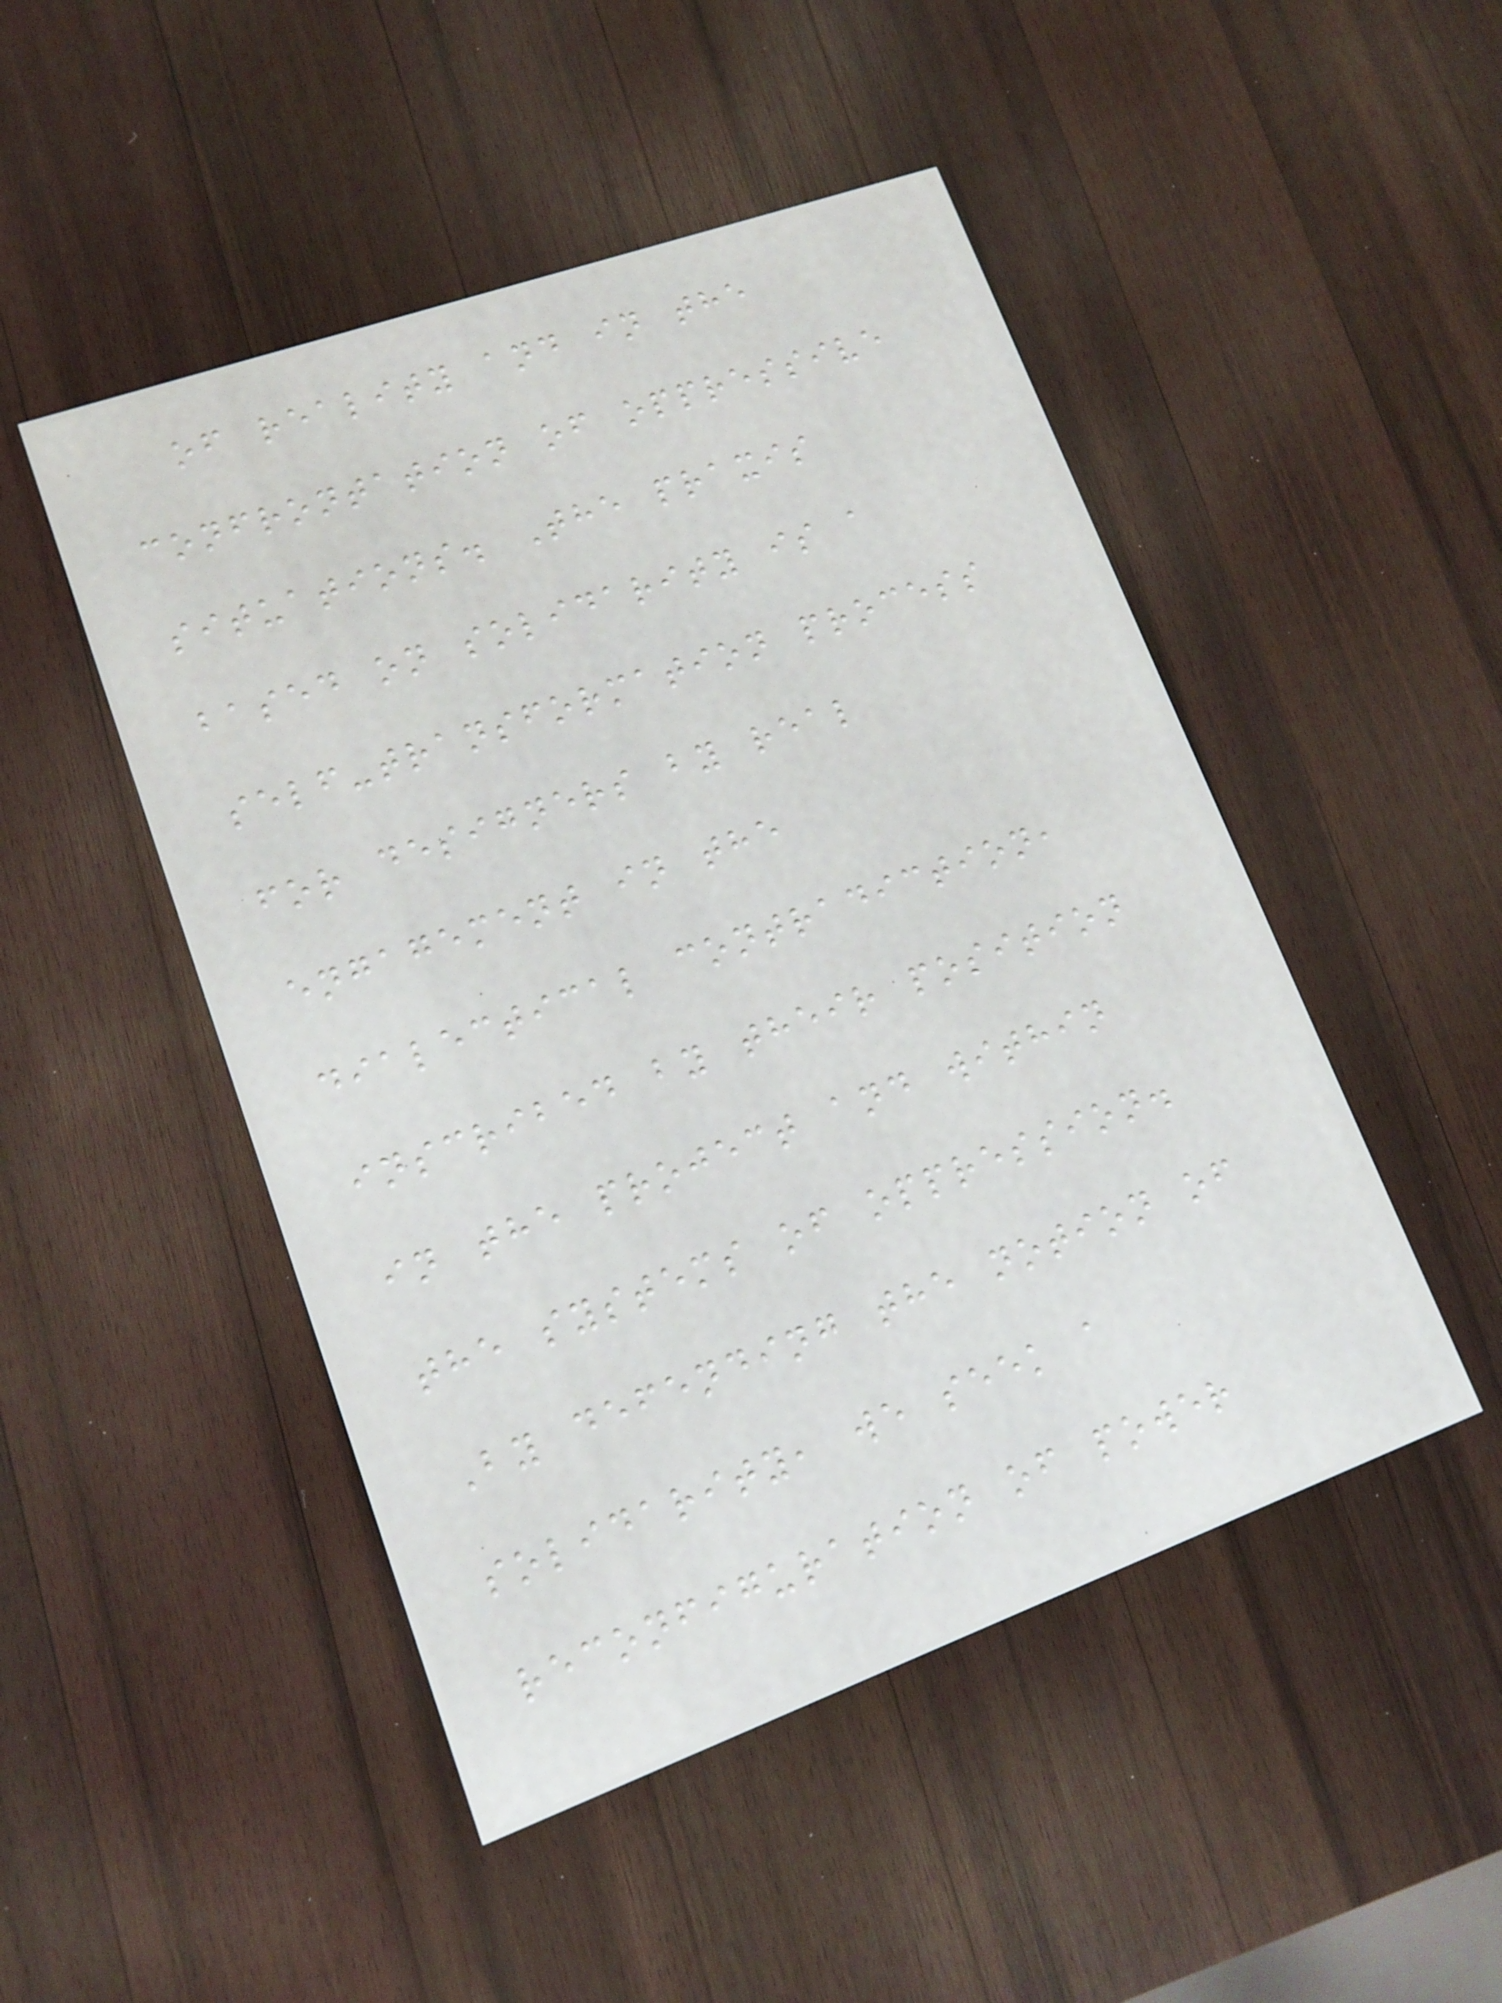of reality and in the
confrontation of oppressive
situations. The praxis
based on solidarity is a
self-transformation process
for designers by real
engagement in the
dialectical contradiction,
inscribed by their position
in the project and within
the systems of oppression.
By defending the notion of
solidarity, we seek a
reconfiguration of power
